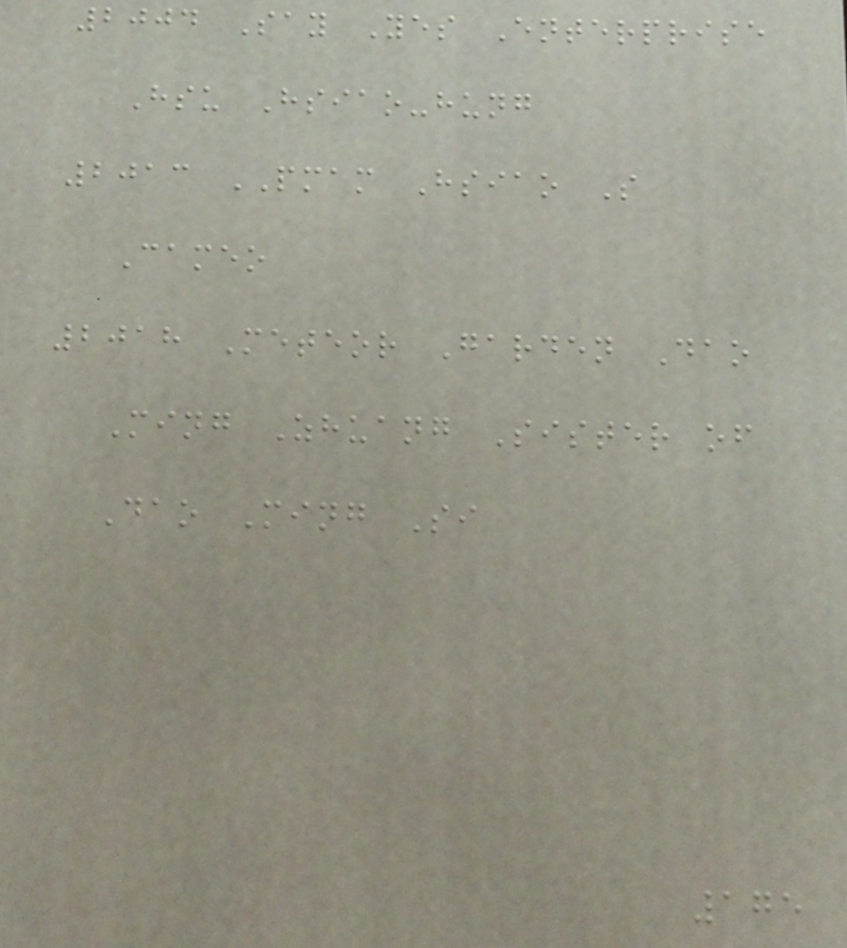2004 Say Yes Enterprise
Hsu Hsiao-hung
2013 PMAM Hsiao S
Cameo
2018 Meteor Garden Dao
Ming Zhuang Sister of
Dao Ming Si
175
